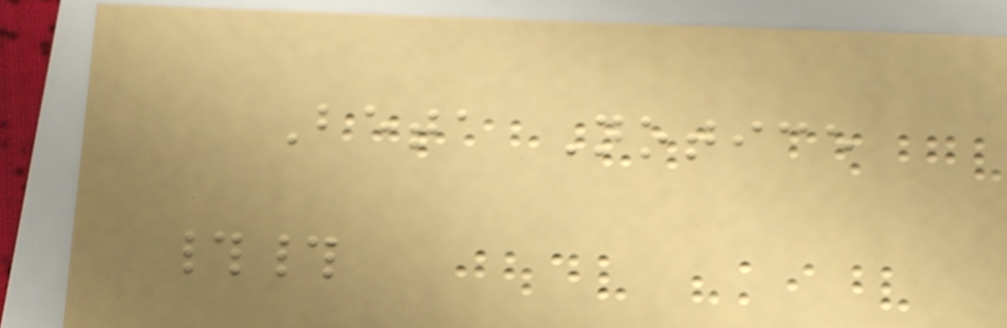Beta Notice
##
